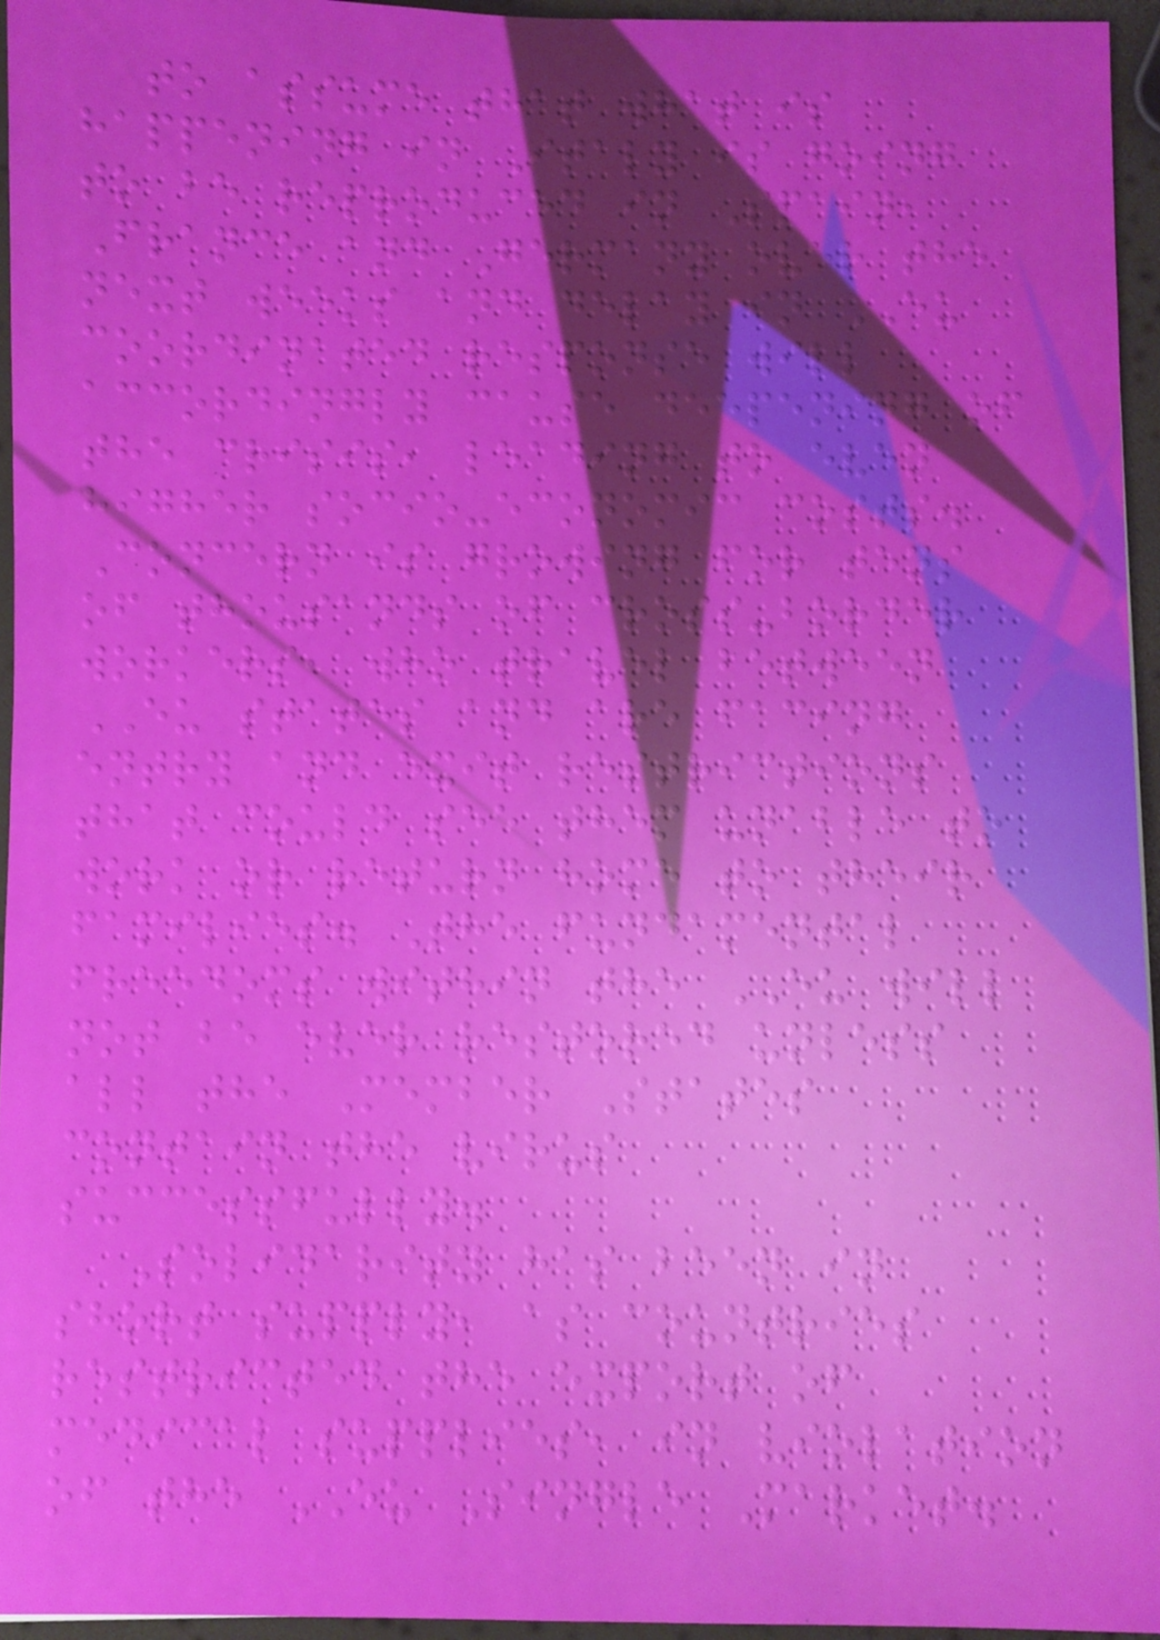to assume that what is
happening in Italy is going
to be reproduced in Spain,
France and Germany over the
next weeks and delay in EU
coordinated response will
accordingly cause deepening of
the crisis, leading to even
higher socio-economic costs.
Concern is growing for tens
of thousands of cross-border
workers, who travel between
EU states and are facing
entry and exit restrictions
that could see them unable to
work or return home to their
families. The fundamental
freedoms within the EU will
not be ever restored unless
all the Member States
contain the virus
successfully.
Solidarity has been in
short supply, as countries
restricted the export of
medical supplies, in violation
of the EU Single Market.
